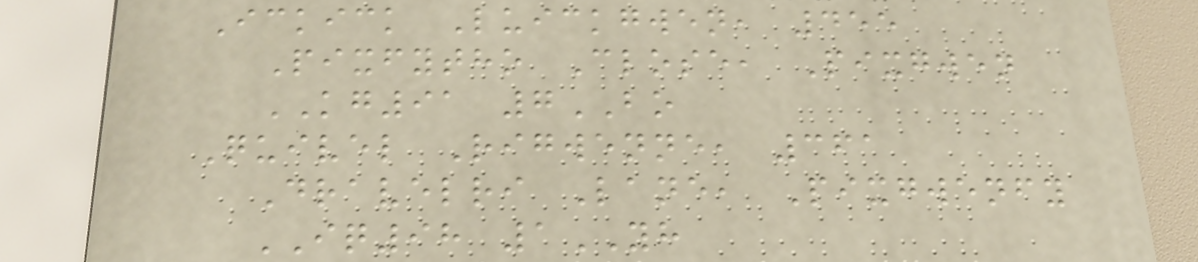Ickick Luickgwen, 455
Pixfytho Close, Pixgwen
KG91 7BO
Quivel Rigwenne, 361
Dravelri Lane, Pixgwenfy
IQ98 1YH
